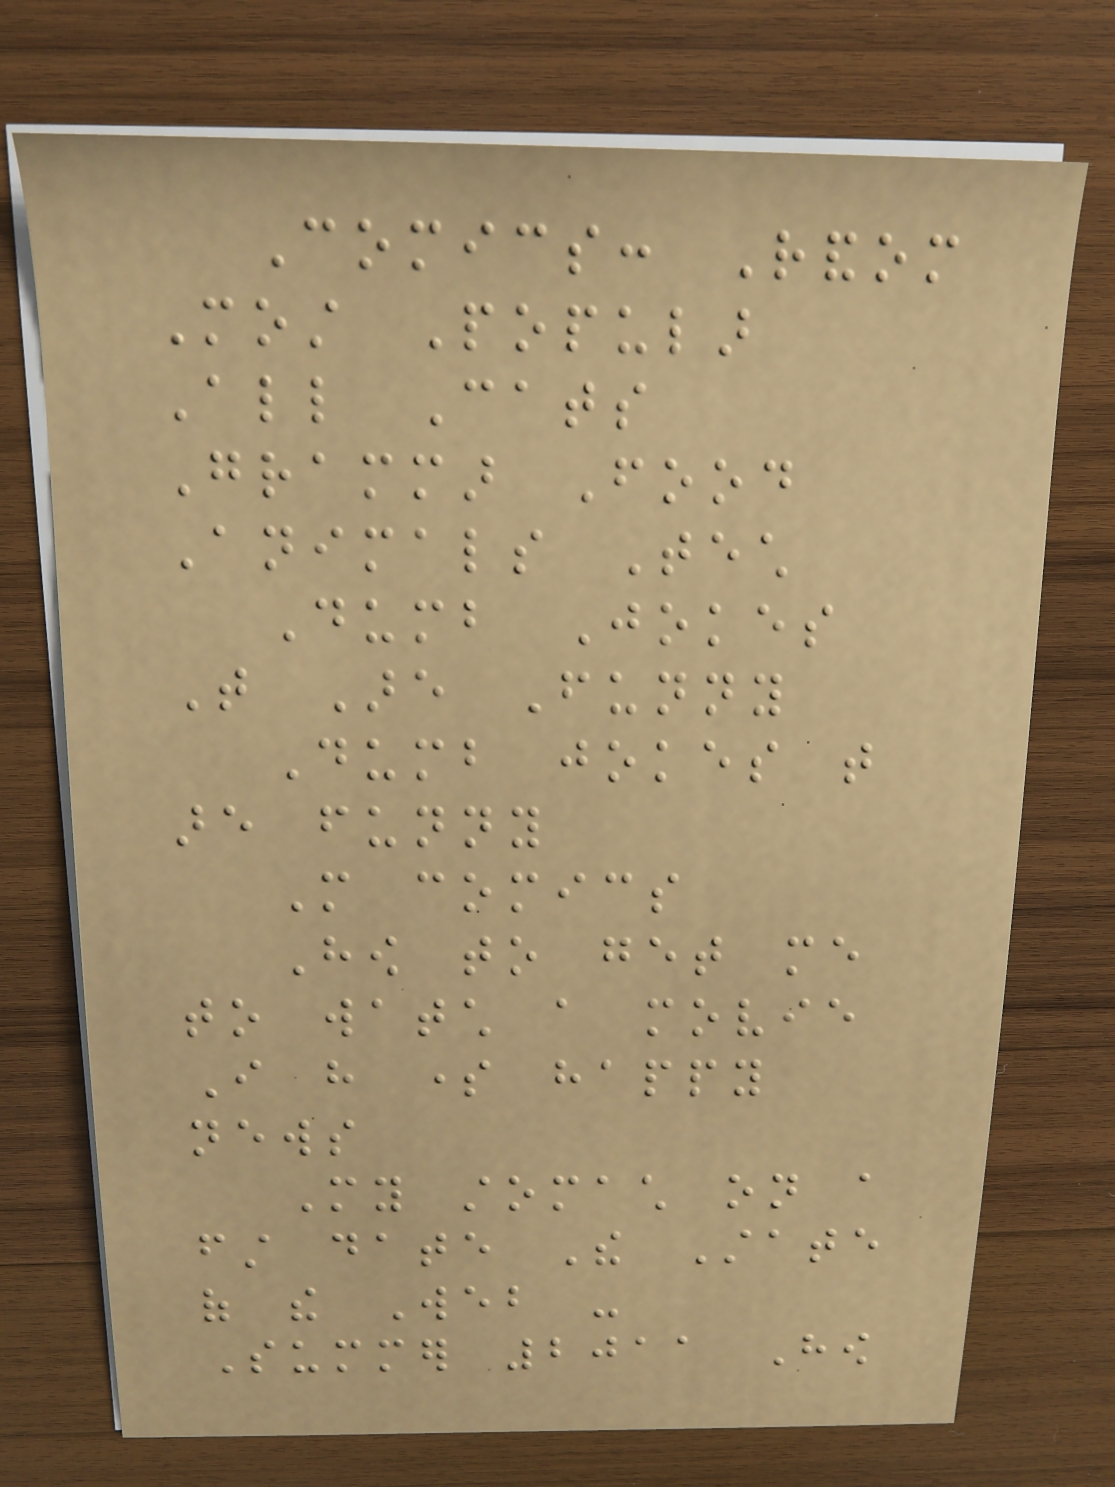Comics: Random
Most Popular
All Cats
Grammar Food
Animals Tech
Dumb Jokes
That Are Funny
Dumb jokes that
are funny
More comics
How to get me
to watch a movie
I have some happy
news
My stomach on a
first date The State
of the Web -
Summer 2011 How
